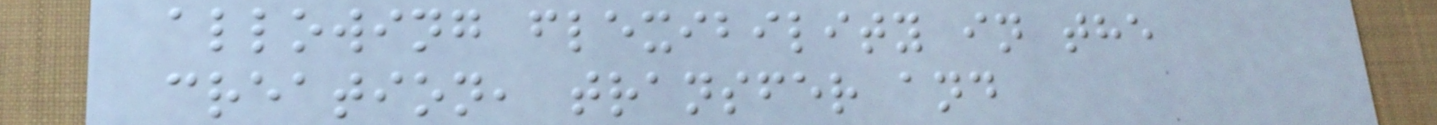allowing flexibility in the
creation, transfer and
